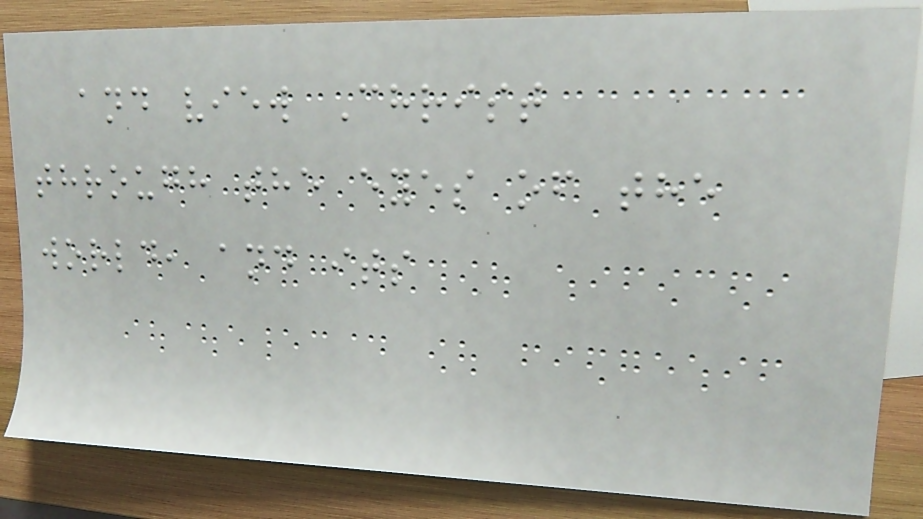and view Christ
through the eyes of the
world, and its
